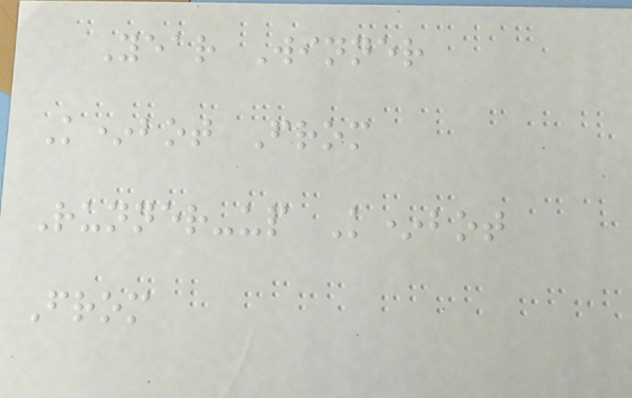Year Winner
K*bot From
Runner-up K*bot
From
